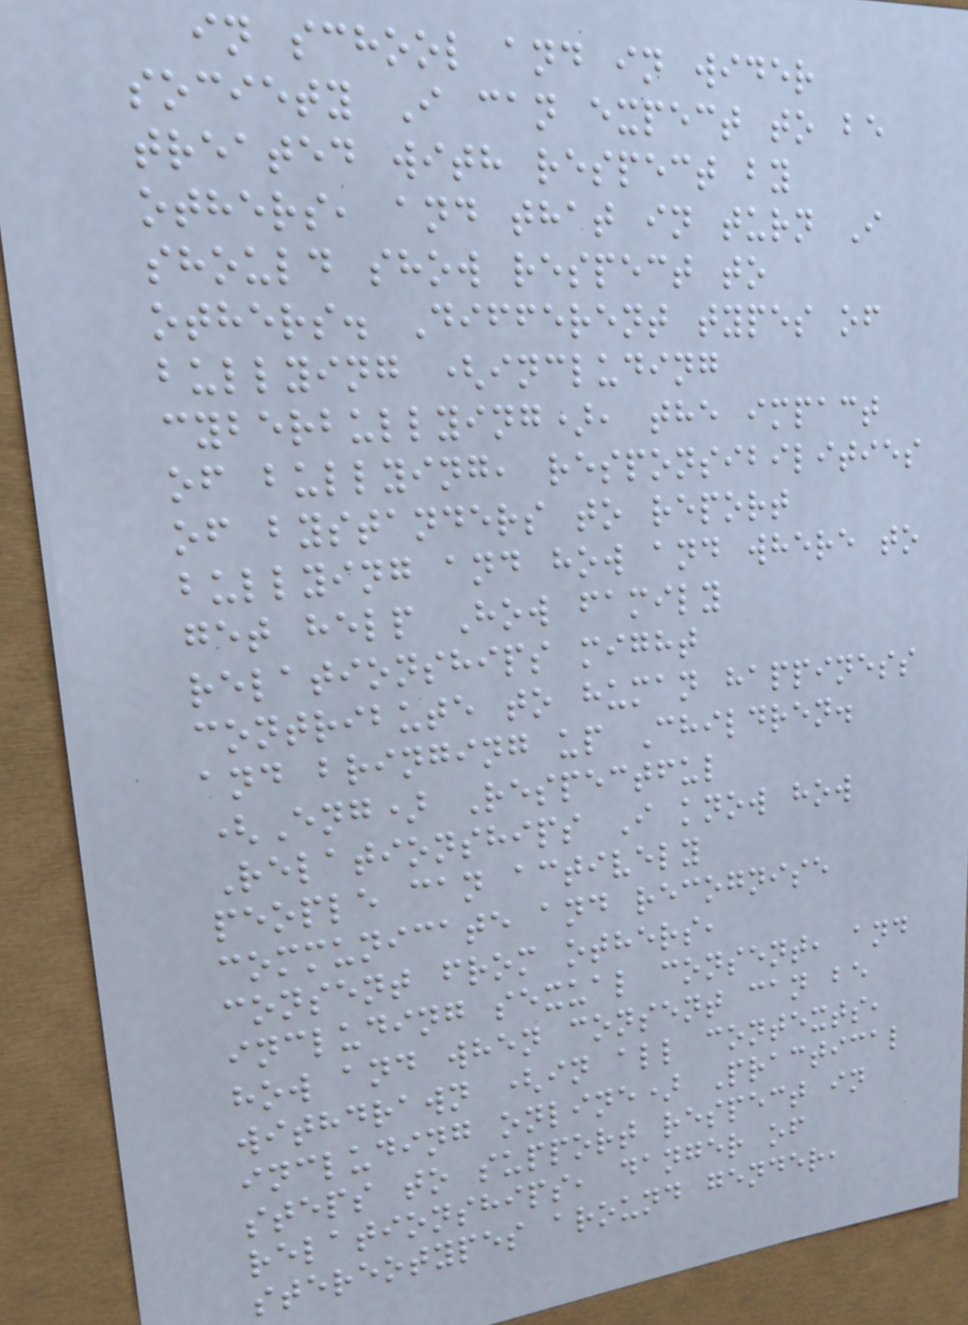in school and in wider
society I can expect to be
treated with respect by
others, and that in turn I
should show respect to
others. Different types of
bullying (including
cyberbullying), the impact
of bullying, responsibilities
of bystanders to report
bullying and how and where to
get help How family
relationships might
contribute to human happiness
and bringing up Children.
(Eng) Respectful
Relationships I know how
people can actively
communicate and recognise
consent from others,
including sexual consent, and
how and when consent can be
withdrawn (in all contexts,
including online) Practical
steps to support respect in
relationships, danger of
stereotypes around gender,
